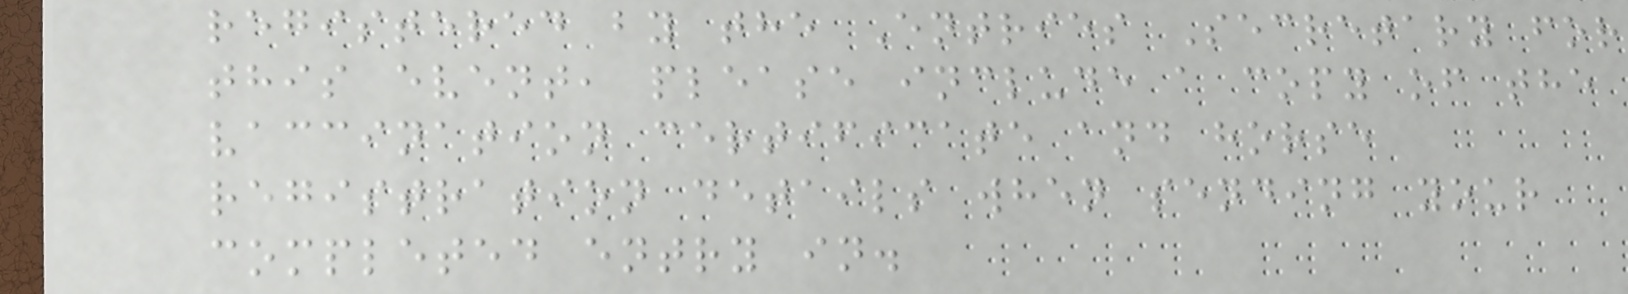registered by the Entries Secretary for
this event, please include a copy of the
vaccination certificate and horse
registration details when sending your
completed entry in.
